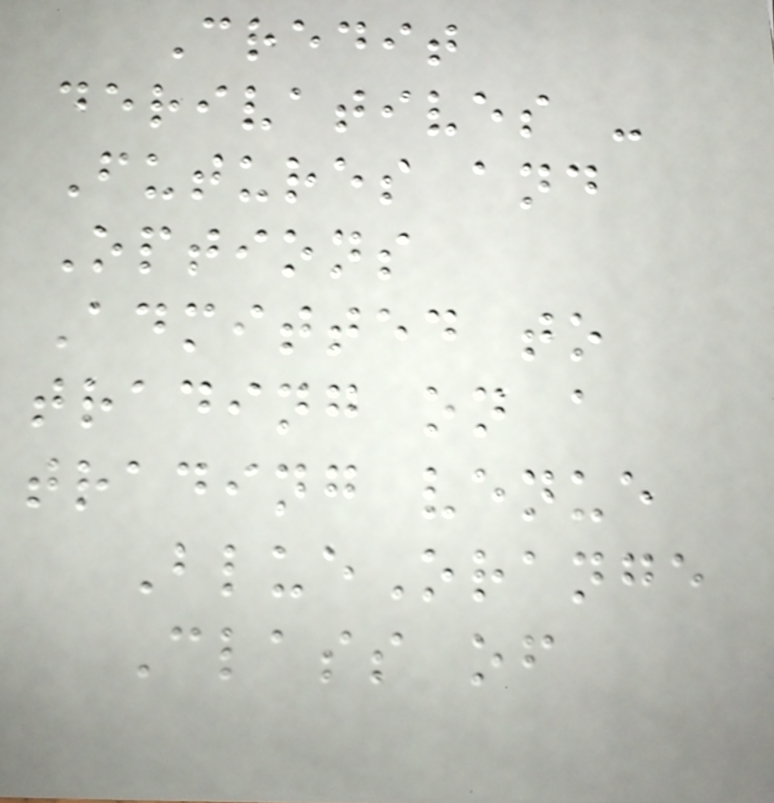Credit
derivatives -
Futures and
Options
Admitted to
trading on a
trading venue
BlueOrange
Class of
